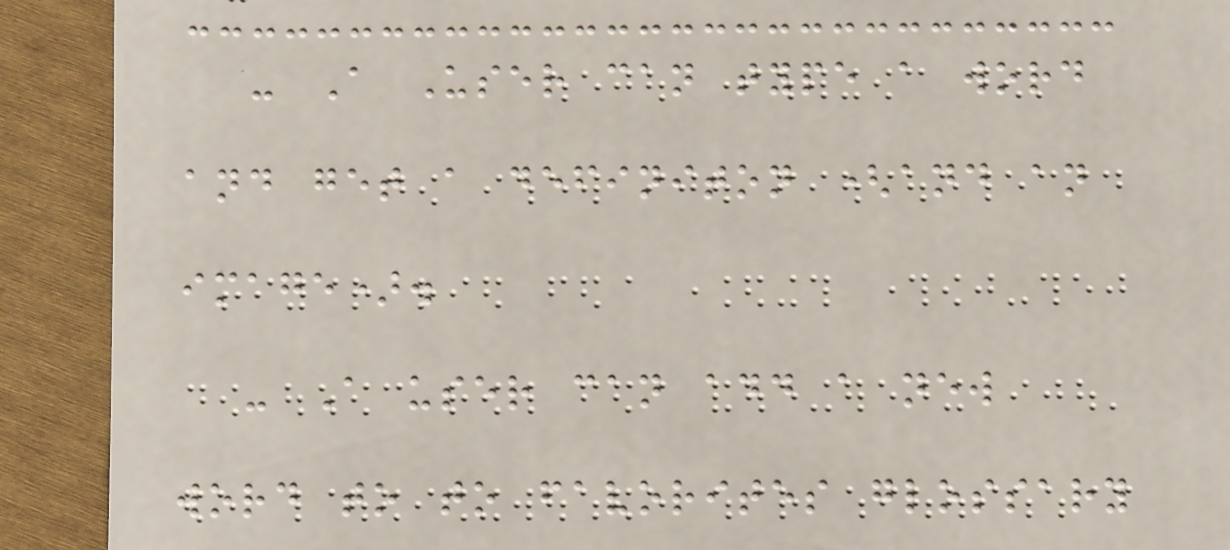- A User can type a word
and get a definiton (and an
image).
- A user can add a new
word to to favorites glossary
